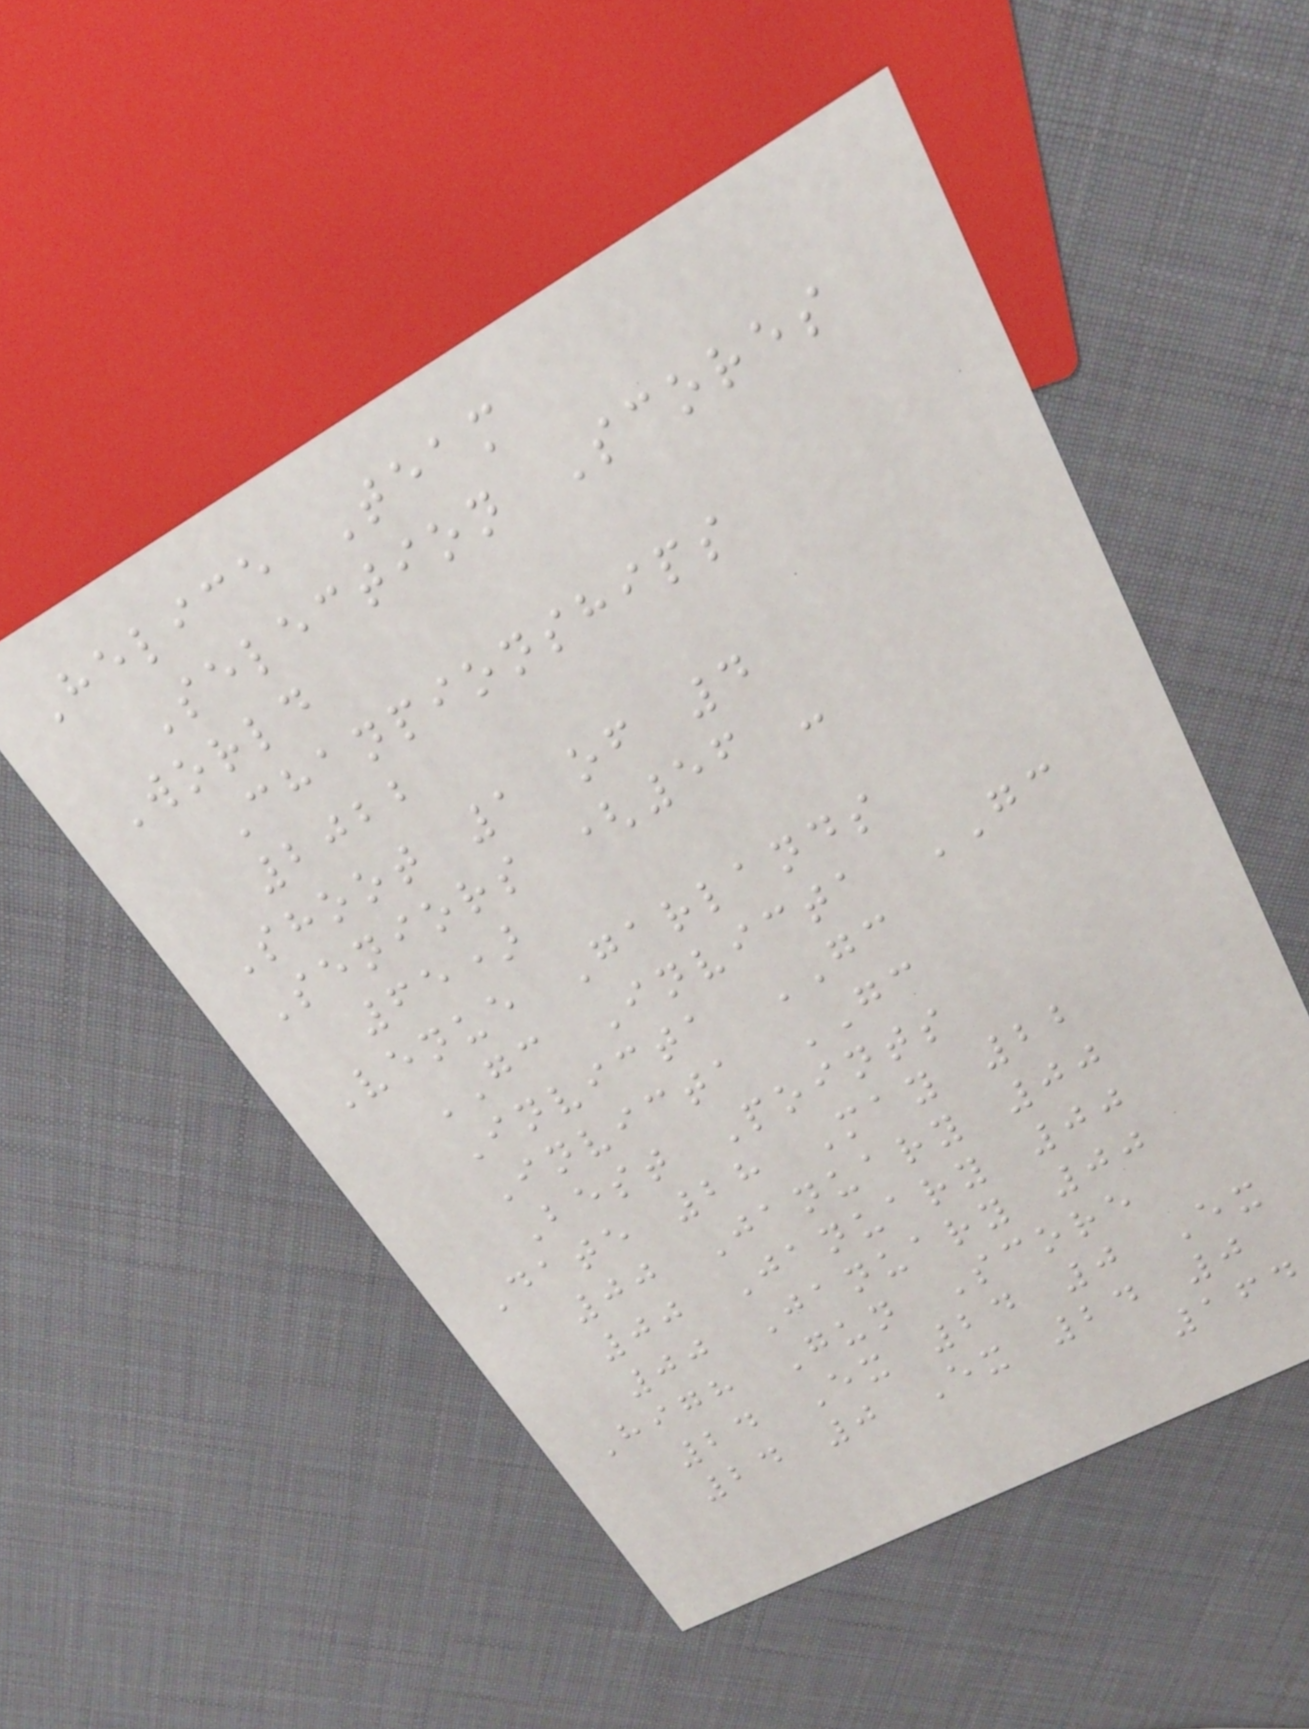Helice Team
Selection Scores
World
Chanpionships
2022
Shoot 1 of 4
Seniors (56 -
65)
Venue Garlands
GC Invicta GC
Invicta GC
Invicta GC
Best Points
Date 28 May 22
00 January 00
00 January 00
00 January 00
High Gun Score
24 Ex 24 0 Ex
24 0 Ex 24 0
164
